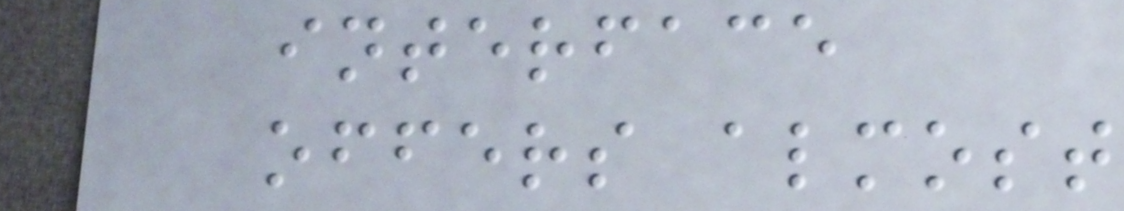interface
offers almost
